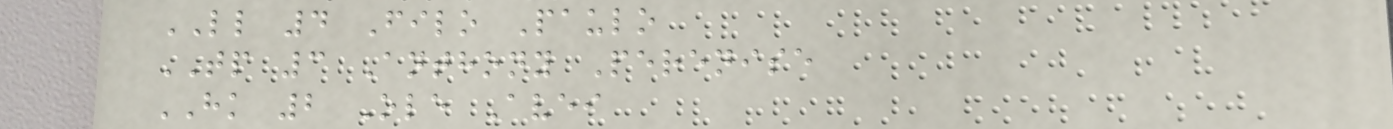LL 4 Filo Paulo
TP 3 Anthony Perenise
HK 2 Ole Avei
